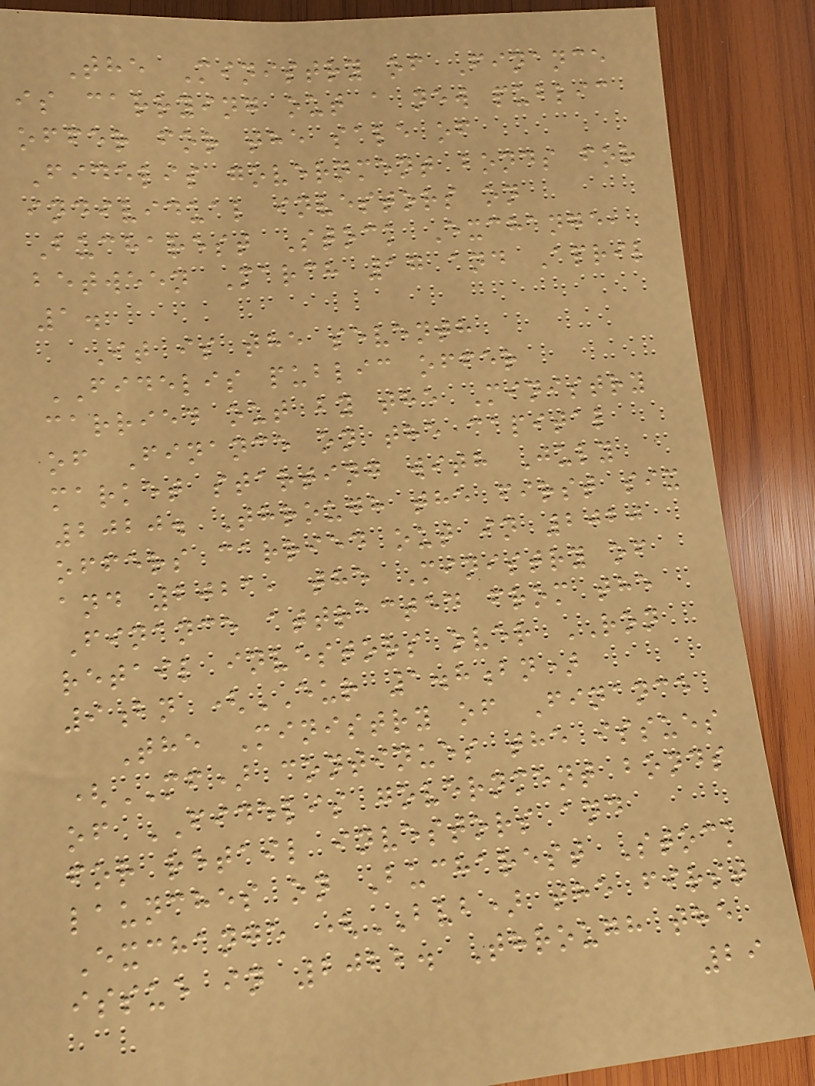The Ministry of Finance
is carrying out a new public
offer for the sale of
Fidelis government bonds for
individual investors on
Bucharest Stock Exchange,
between March 17 and April
1.
It is the seventh
FIDELIS public offer
carried out by the Ministry
of Finance on the capital
market starting with July
2020. Through the first six
offers carried out in 2020
and 2021, the Ministry of
Finance attracted from the
retail investors over RON
9bn (EUR 1.8bn)
The Ministry of Finance
(MF) continues the issues
of FIDELIS government bonds
for retail investors and
launches on Bucharest Stock
Exchange (BVB) the first
issue in 2022. Through the
29
